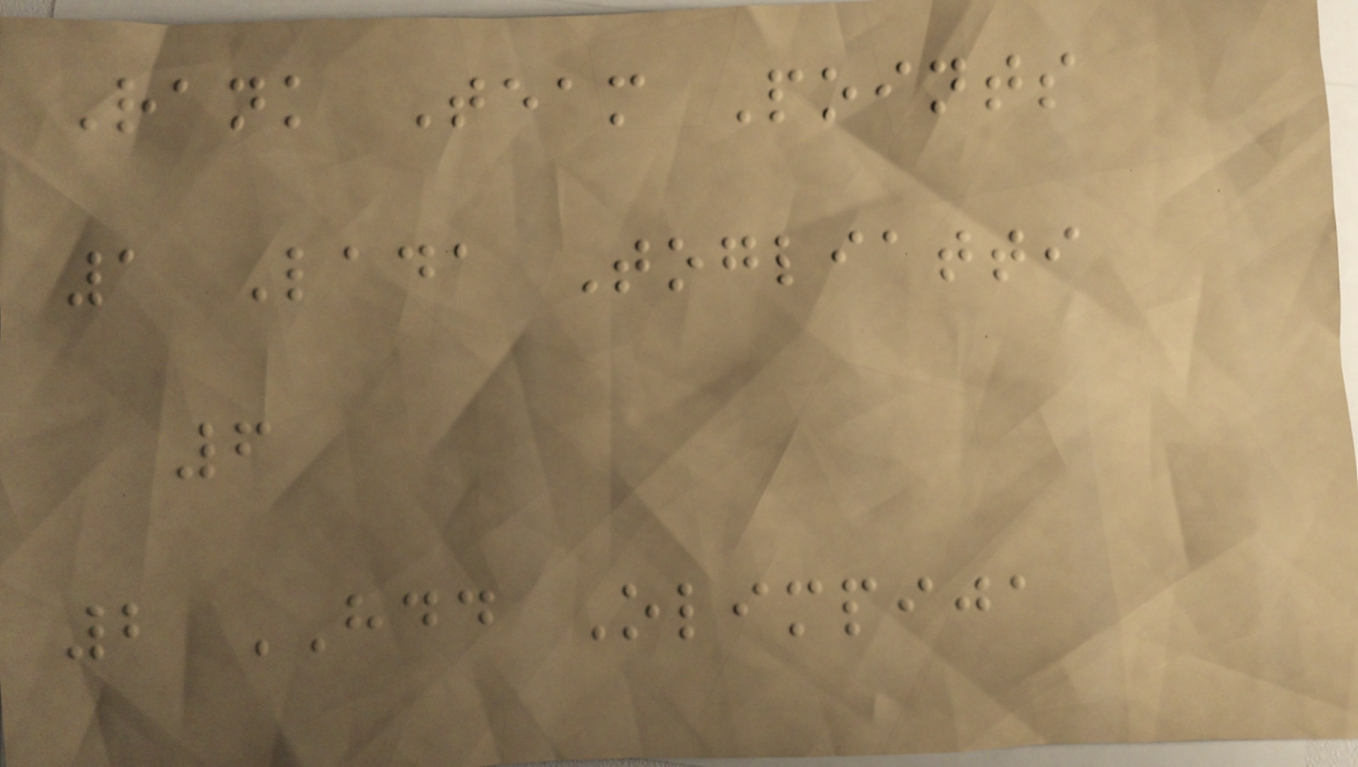Rank Team Points
1 Lada Togliatti
6
2 HDD Olimpija
